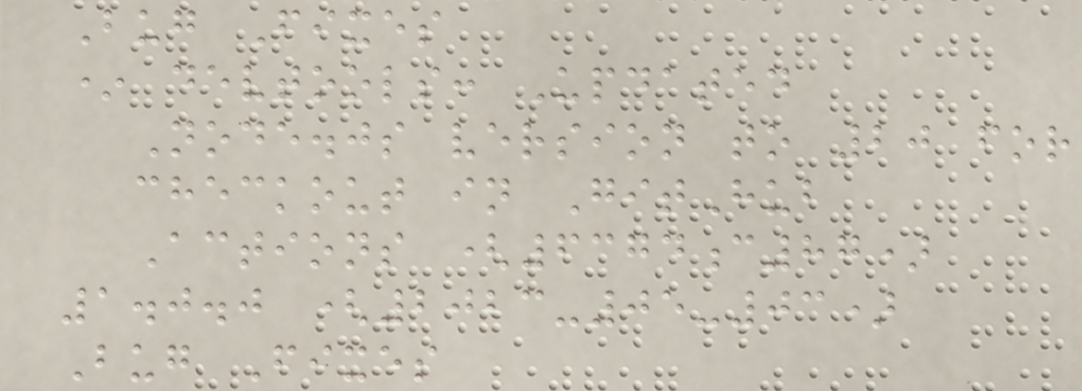Bug Fixes
* devtools: Updated
Node.js version to 20 for
checkout in GitHub
Actions (6374c87)
1.0.0 (2023-05-03)
Bug Fixes
